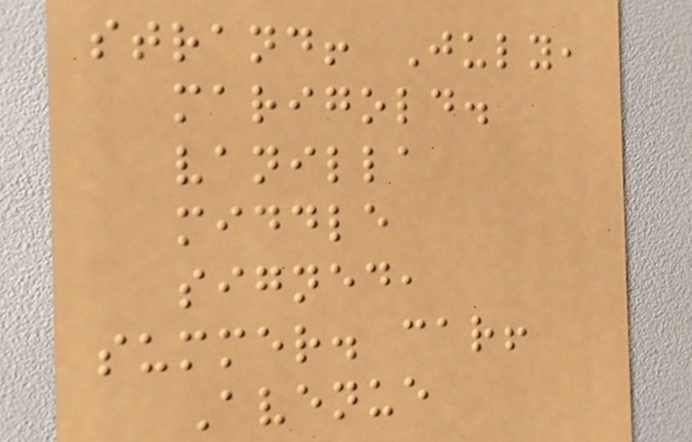strand! July,
marigold.
vanilla
middle
signed,
summer. car!
Avenue
